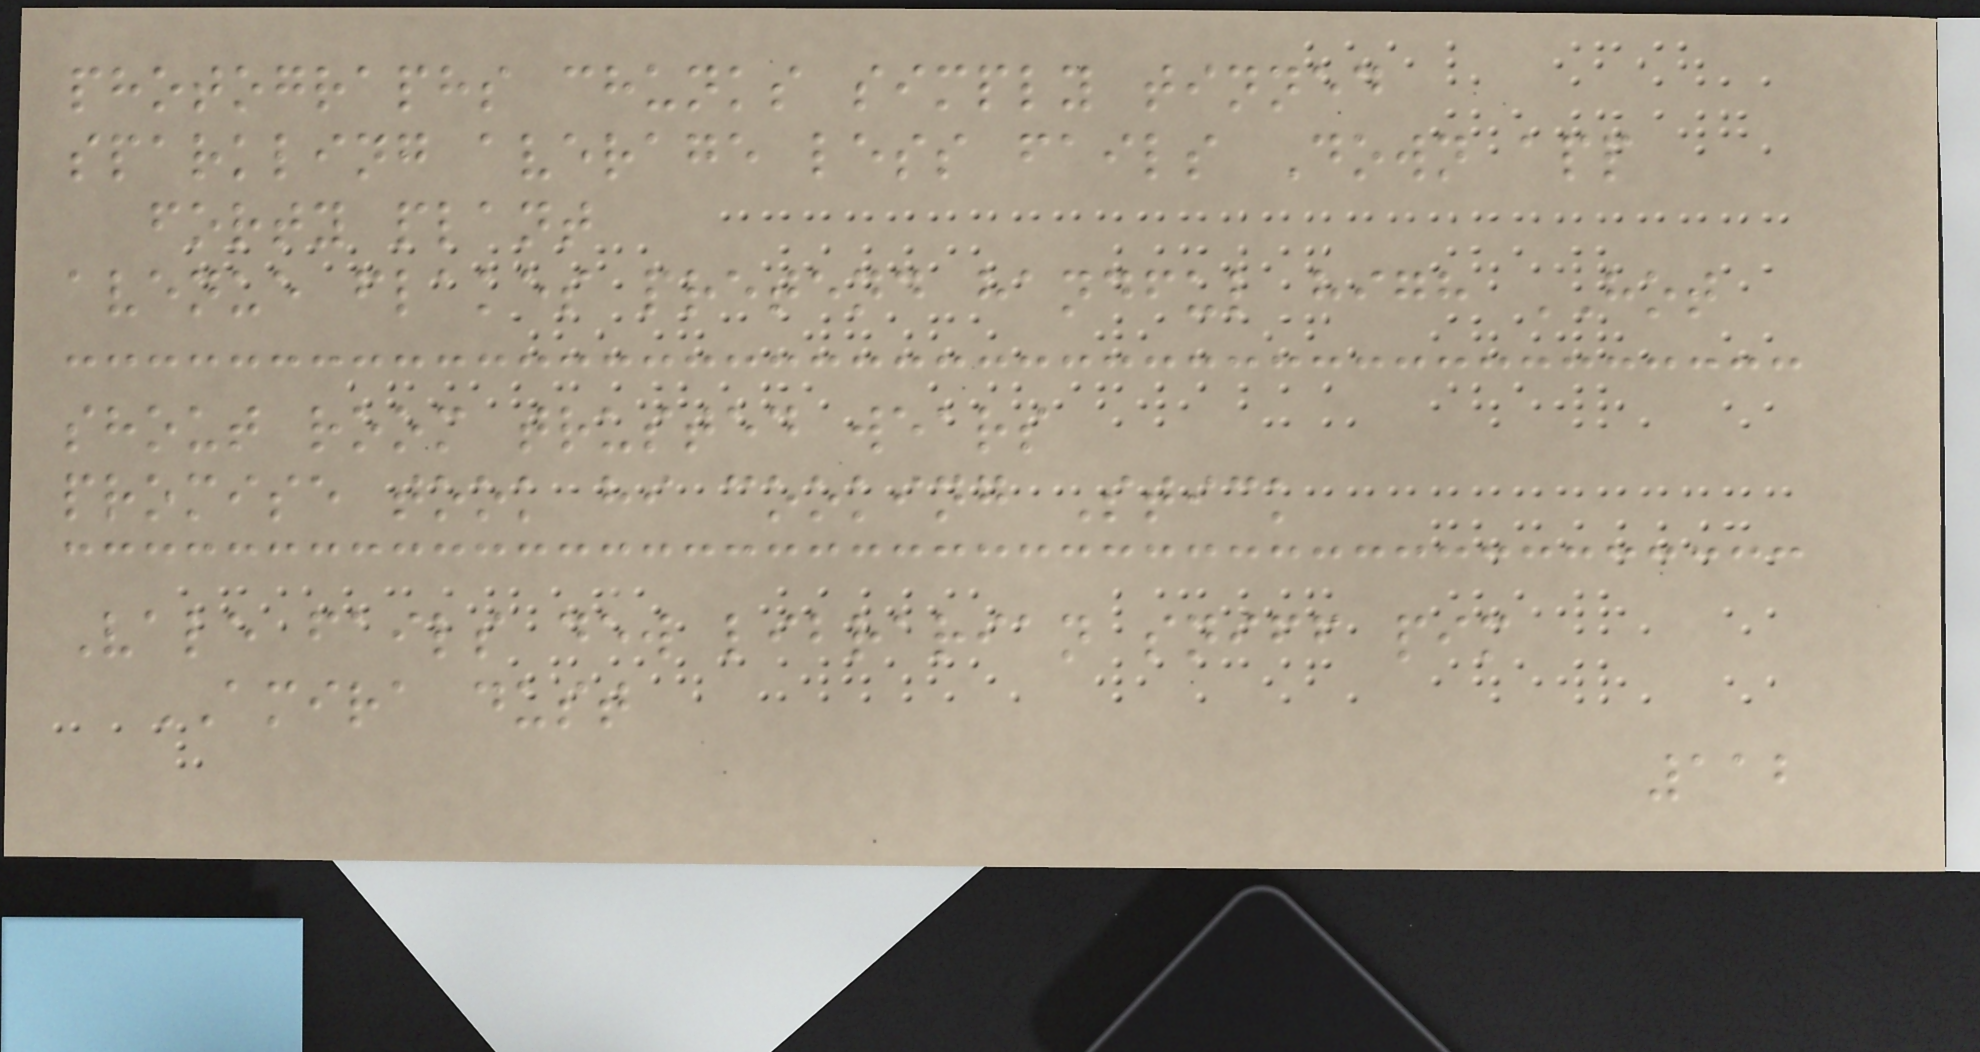photographs chunks simply tinned
sparkling average less fails Down app
forty plant
avenue flakes pretend handful high HOT
shout room trusted wears
promise took hi cooking Stick
Vale fails dew librarian sniff pim
AMIRA dust
112
